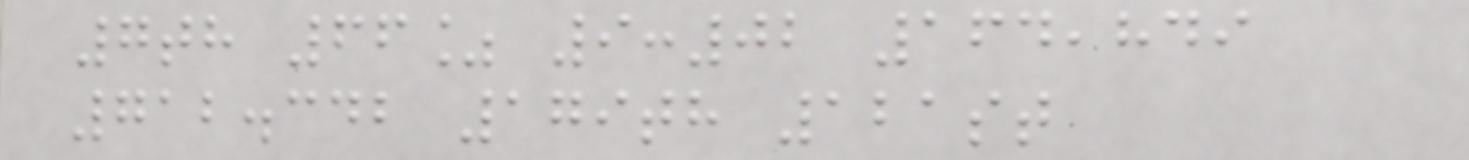7th 66% 9:02 164,849
712.342 179th 121st
